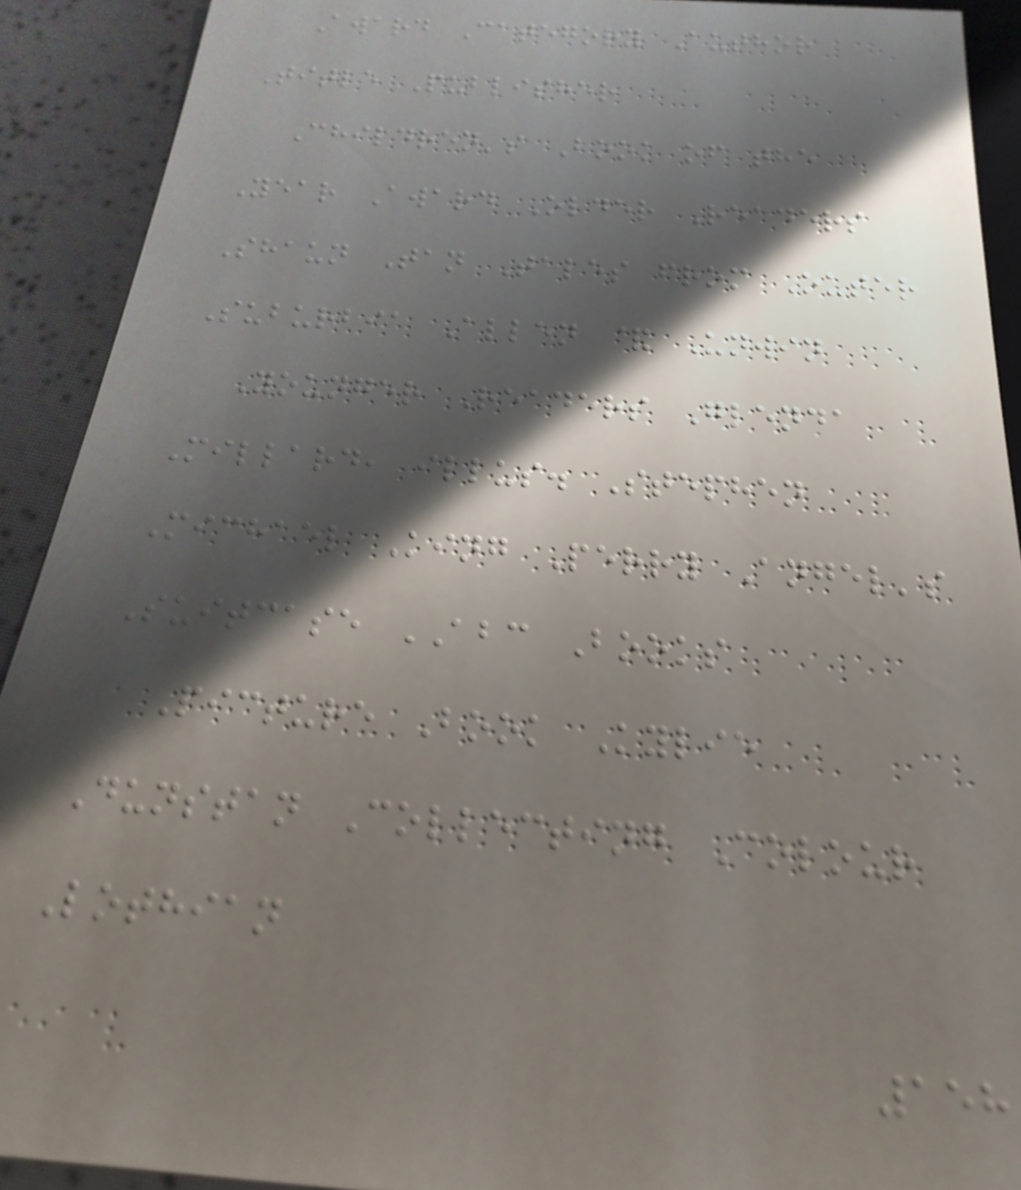Award Category Author
Title Publisher
Children's Book of the
Year Award Older Readers
Shaun Tan Tales from Outer
Suburbia Allen & Unwin
Younger Readers Glenda
Millard, illus. Stephen
Michael King Perry Angel's
Suitcase ABC Books
Picture Book Kylie
Dunstan Collecting Colour
Lothian
158
